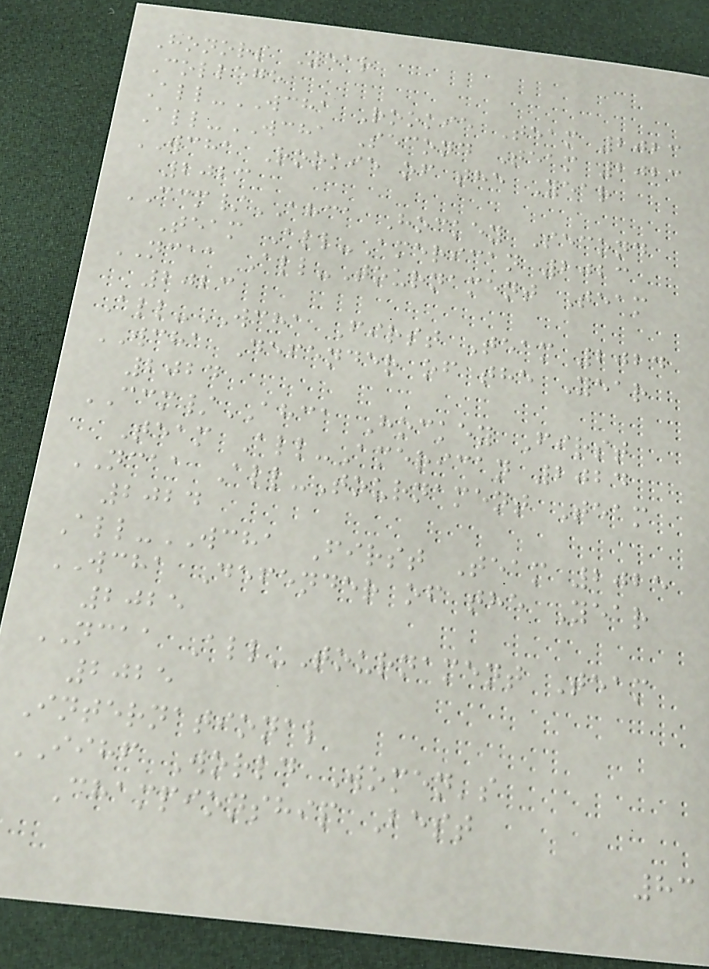Honors Year
College
All-WCHA Rookie Team 2023
All-WCHA Second Team 2023
WCHA Rookie of the Year
2023
CCM/AHCA Hockey Second
Team All-American 2023
NCAA All-Tournament Team
2023
All-WCHA First Team 2024
WCHA Defender of the Year
2024
CCM/AHCA Hockey First
Team All-American 2024
NCAA All-Tournament Team
2024
All-WCHA First Team 2025
WCHA Defender of the Year
2025
NCAA All-Tournament Team
2025
International
IIHF World Women's
Championship Best
83
